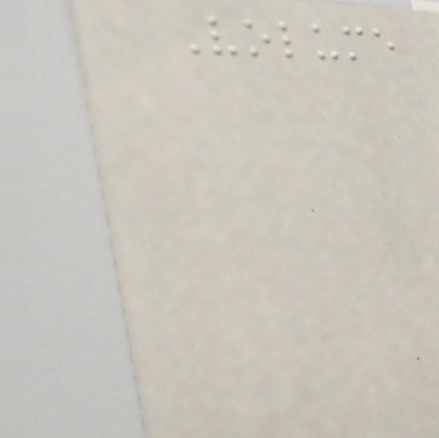Volume
